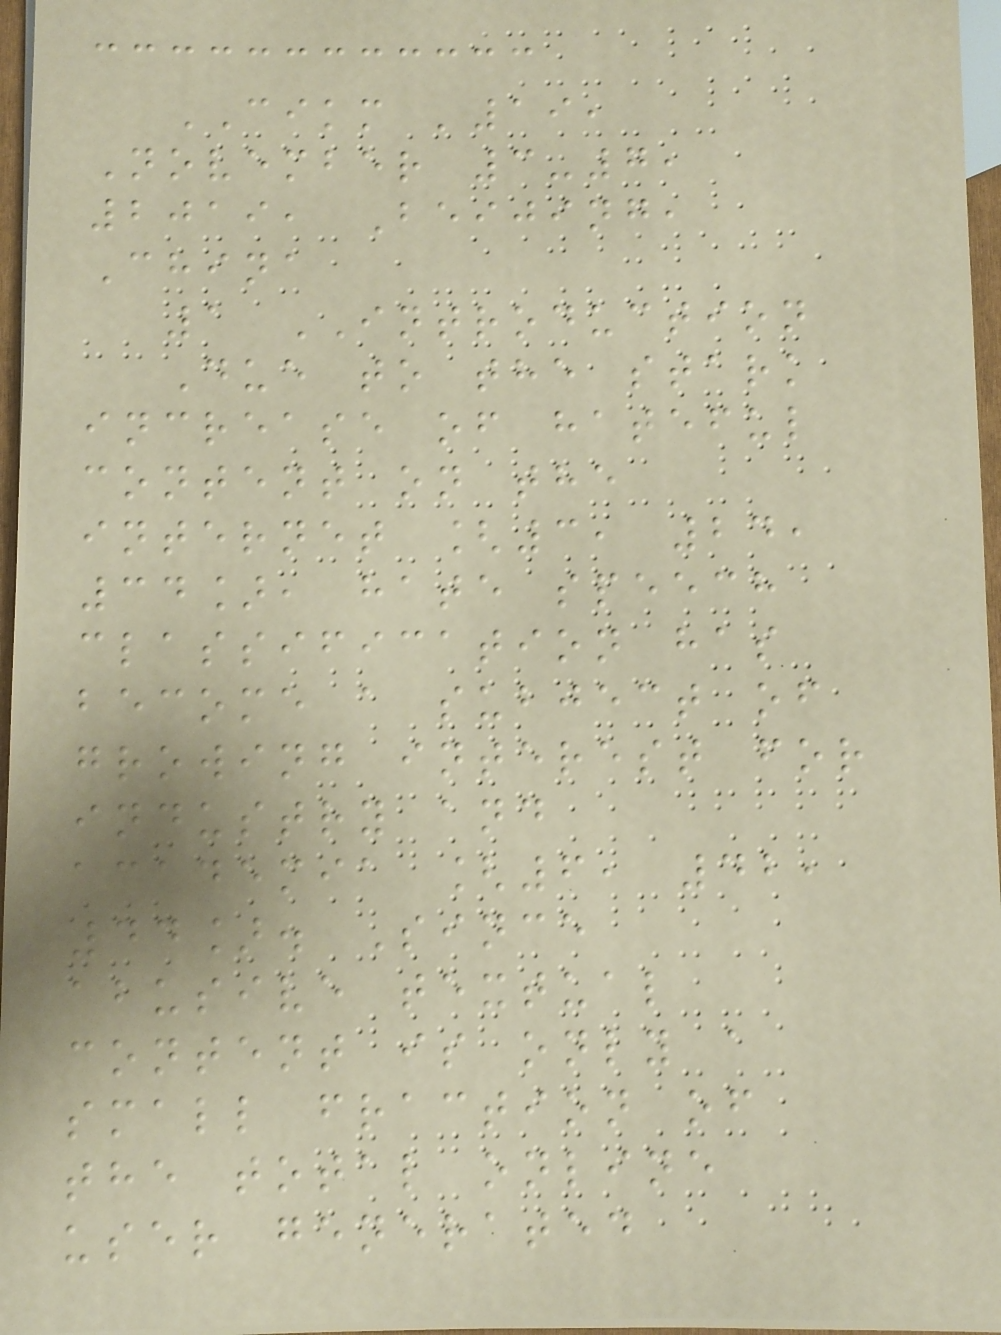CIKM '19,
November 3-7,
2019, Beijing,
China
1 INTRODUCTION
Due to the stark
increase of hateful
content on the
internet [3, 24,
34], hate speech
classification has
become a subject of
growing interest for
industry and
academia [6, 42,
44]. Since
abusive textual
content is only a
small fraction of
the total online
user generated
